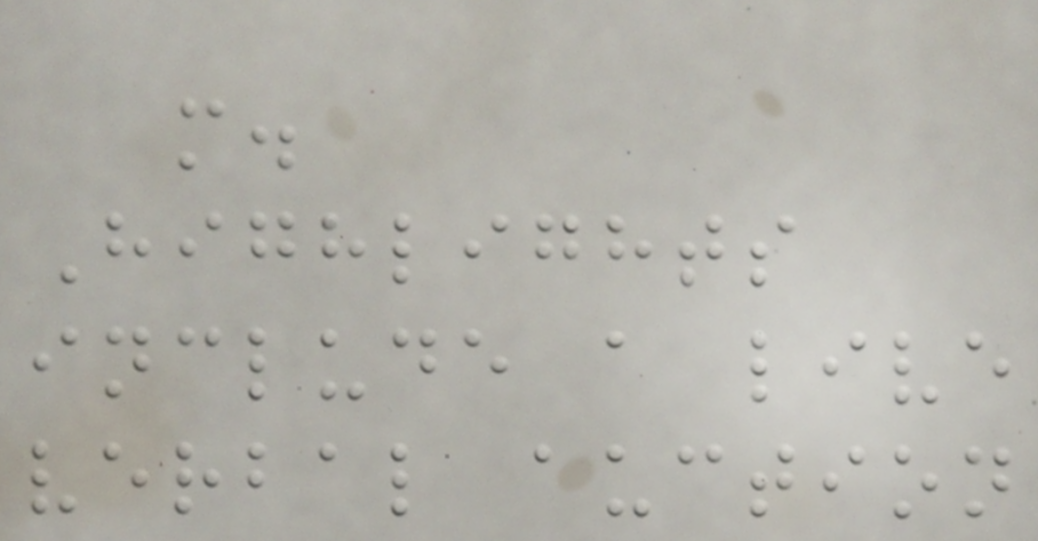m.
Highlights
include a live
verbal auction
